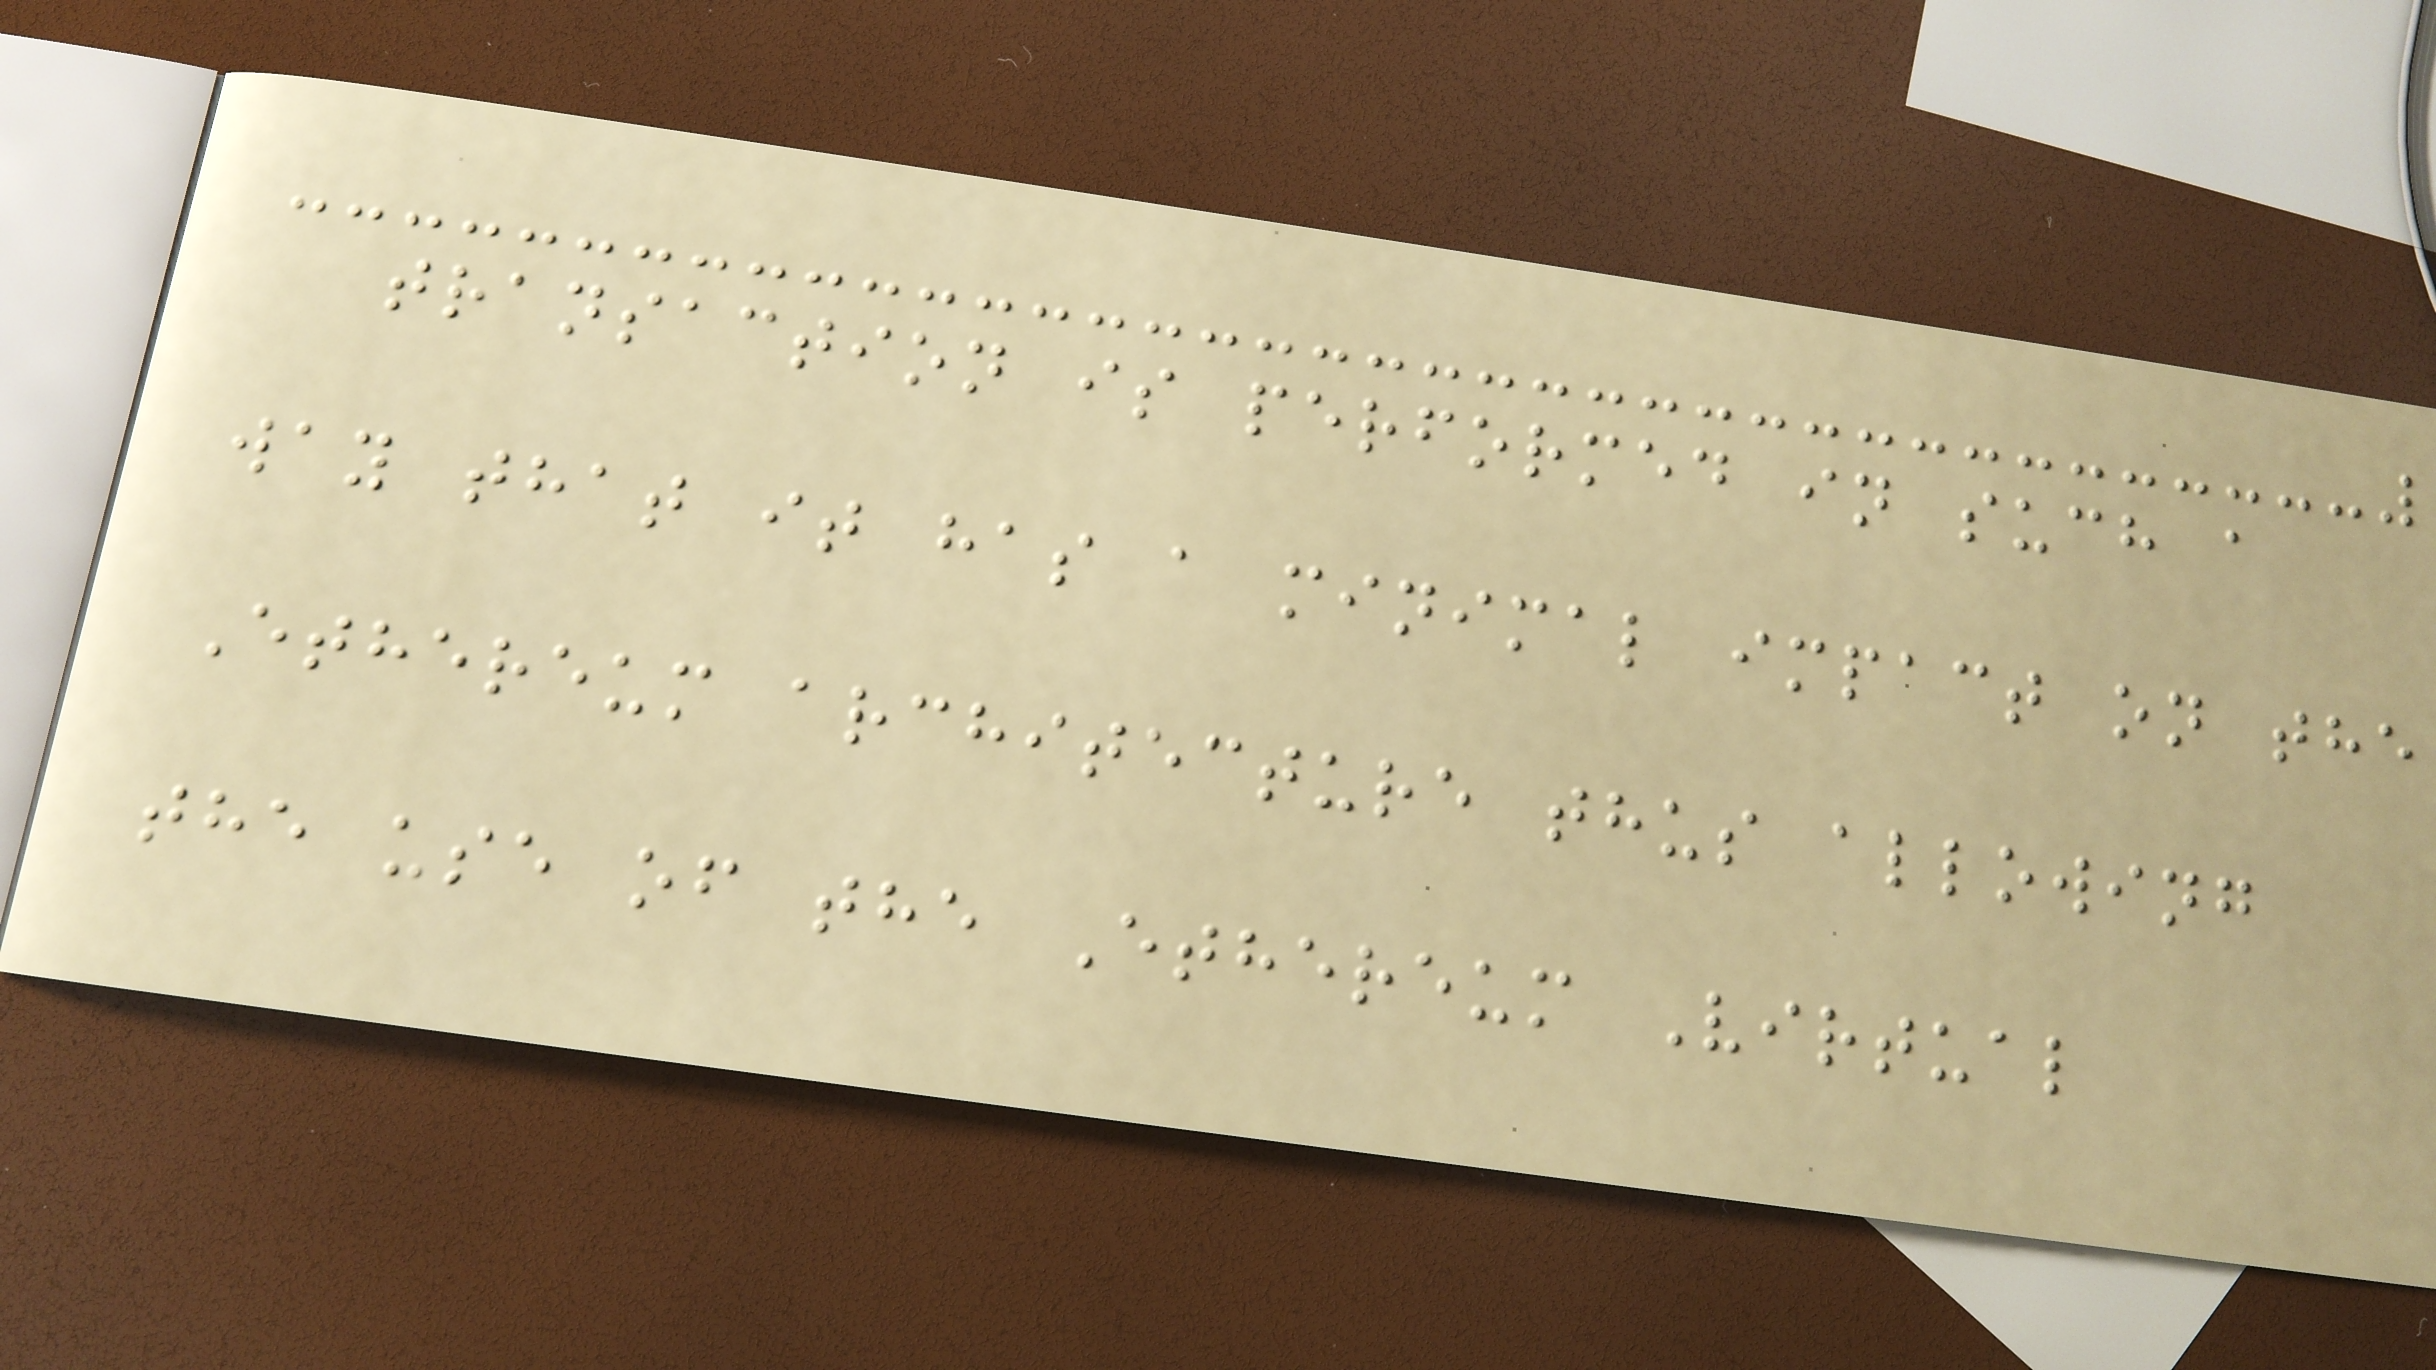transaction is performed in such a
way that it has a minimal impact on the
Ethereum architecture thus allowing
the use of the Ethereum Virtual
